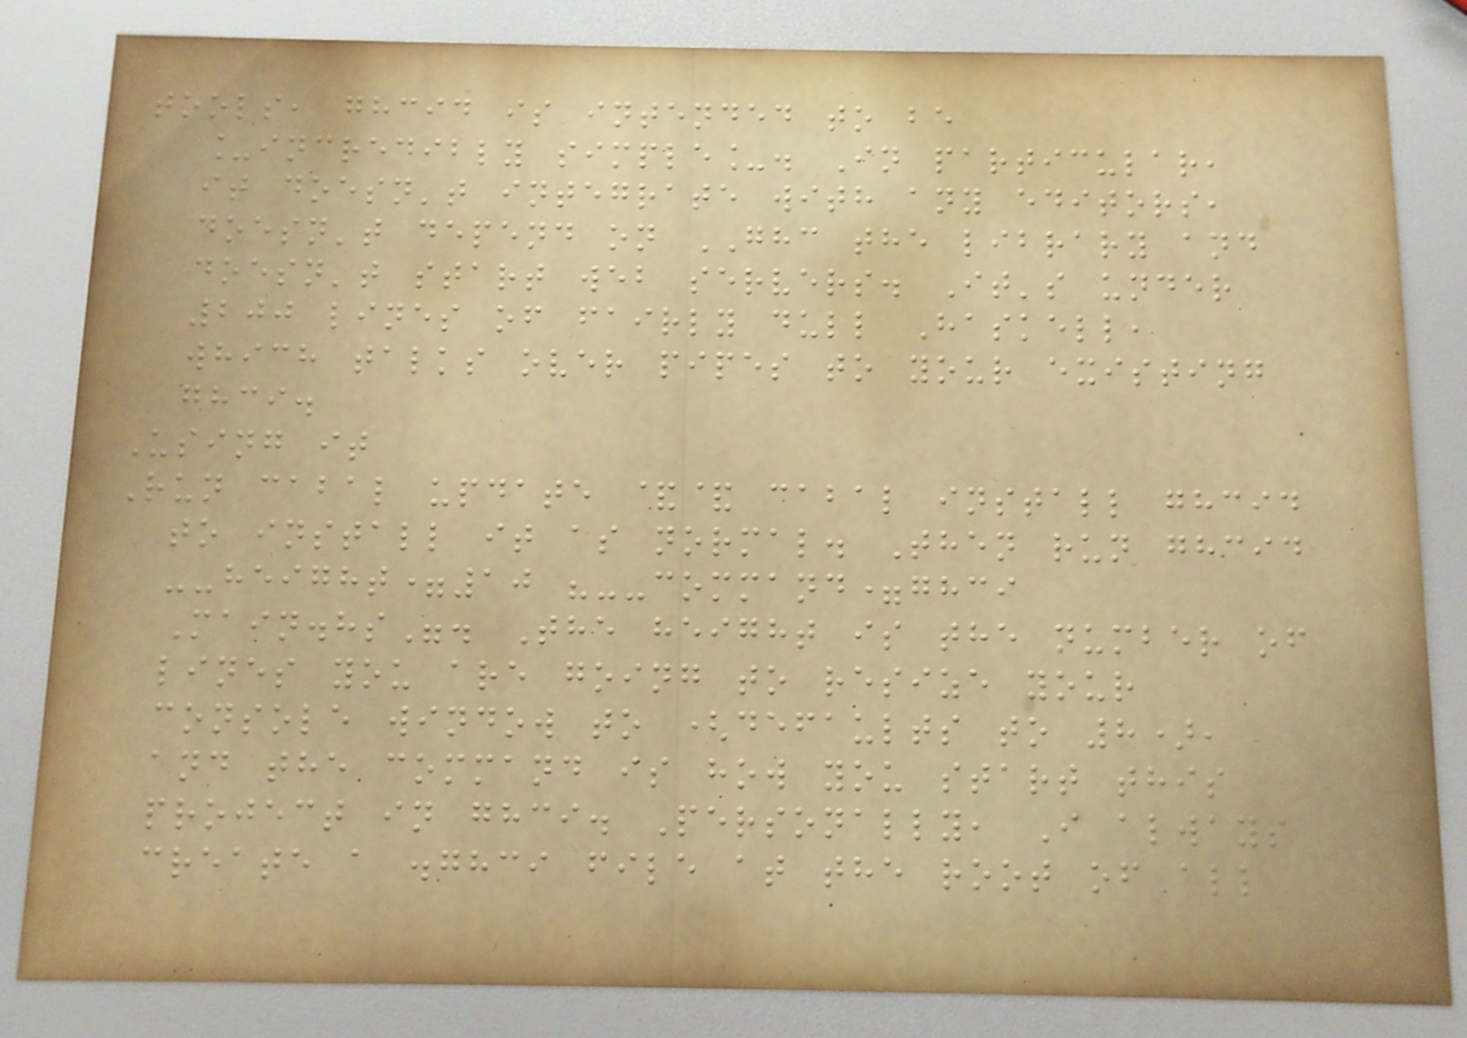tools, ghcid is intended to be
_incredibly simple_. In particular,
it doesn't integrate with any editors,
doesn't depend on GHC the library and
doesn't start web servers. It's under
200 lines of fairly dull Haskell,
which talks over pipes to your existing
ghci.
Using it
Run cabal update && cabal install ghcid
to install it as normal. Then run ghcid
--height=10 "--command=ghci
Main.hs". The height is the number of
lines you are going to resize your
console window to (defaults to 8),
and the command is how you start this
project in ghci. Personally, I always
create a .ghci file at the root of all
